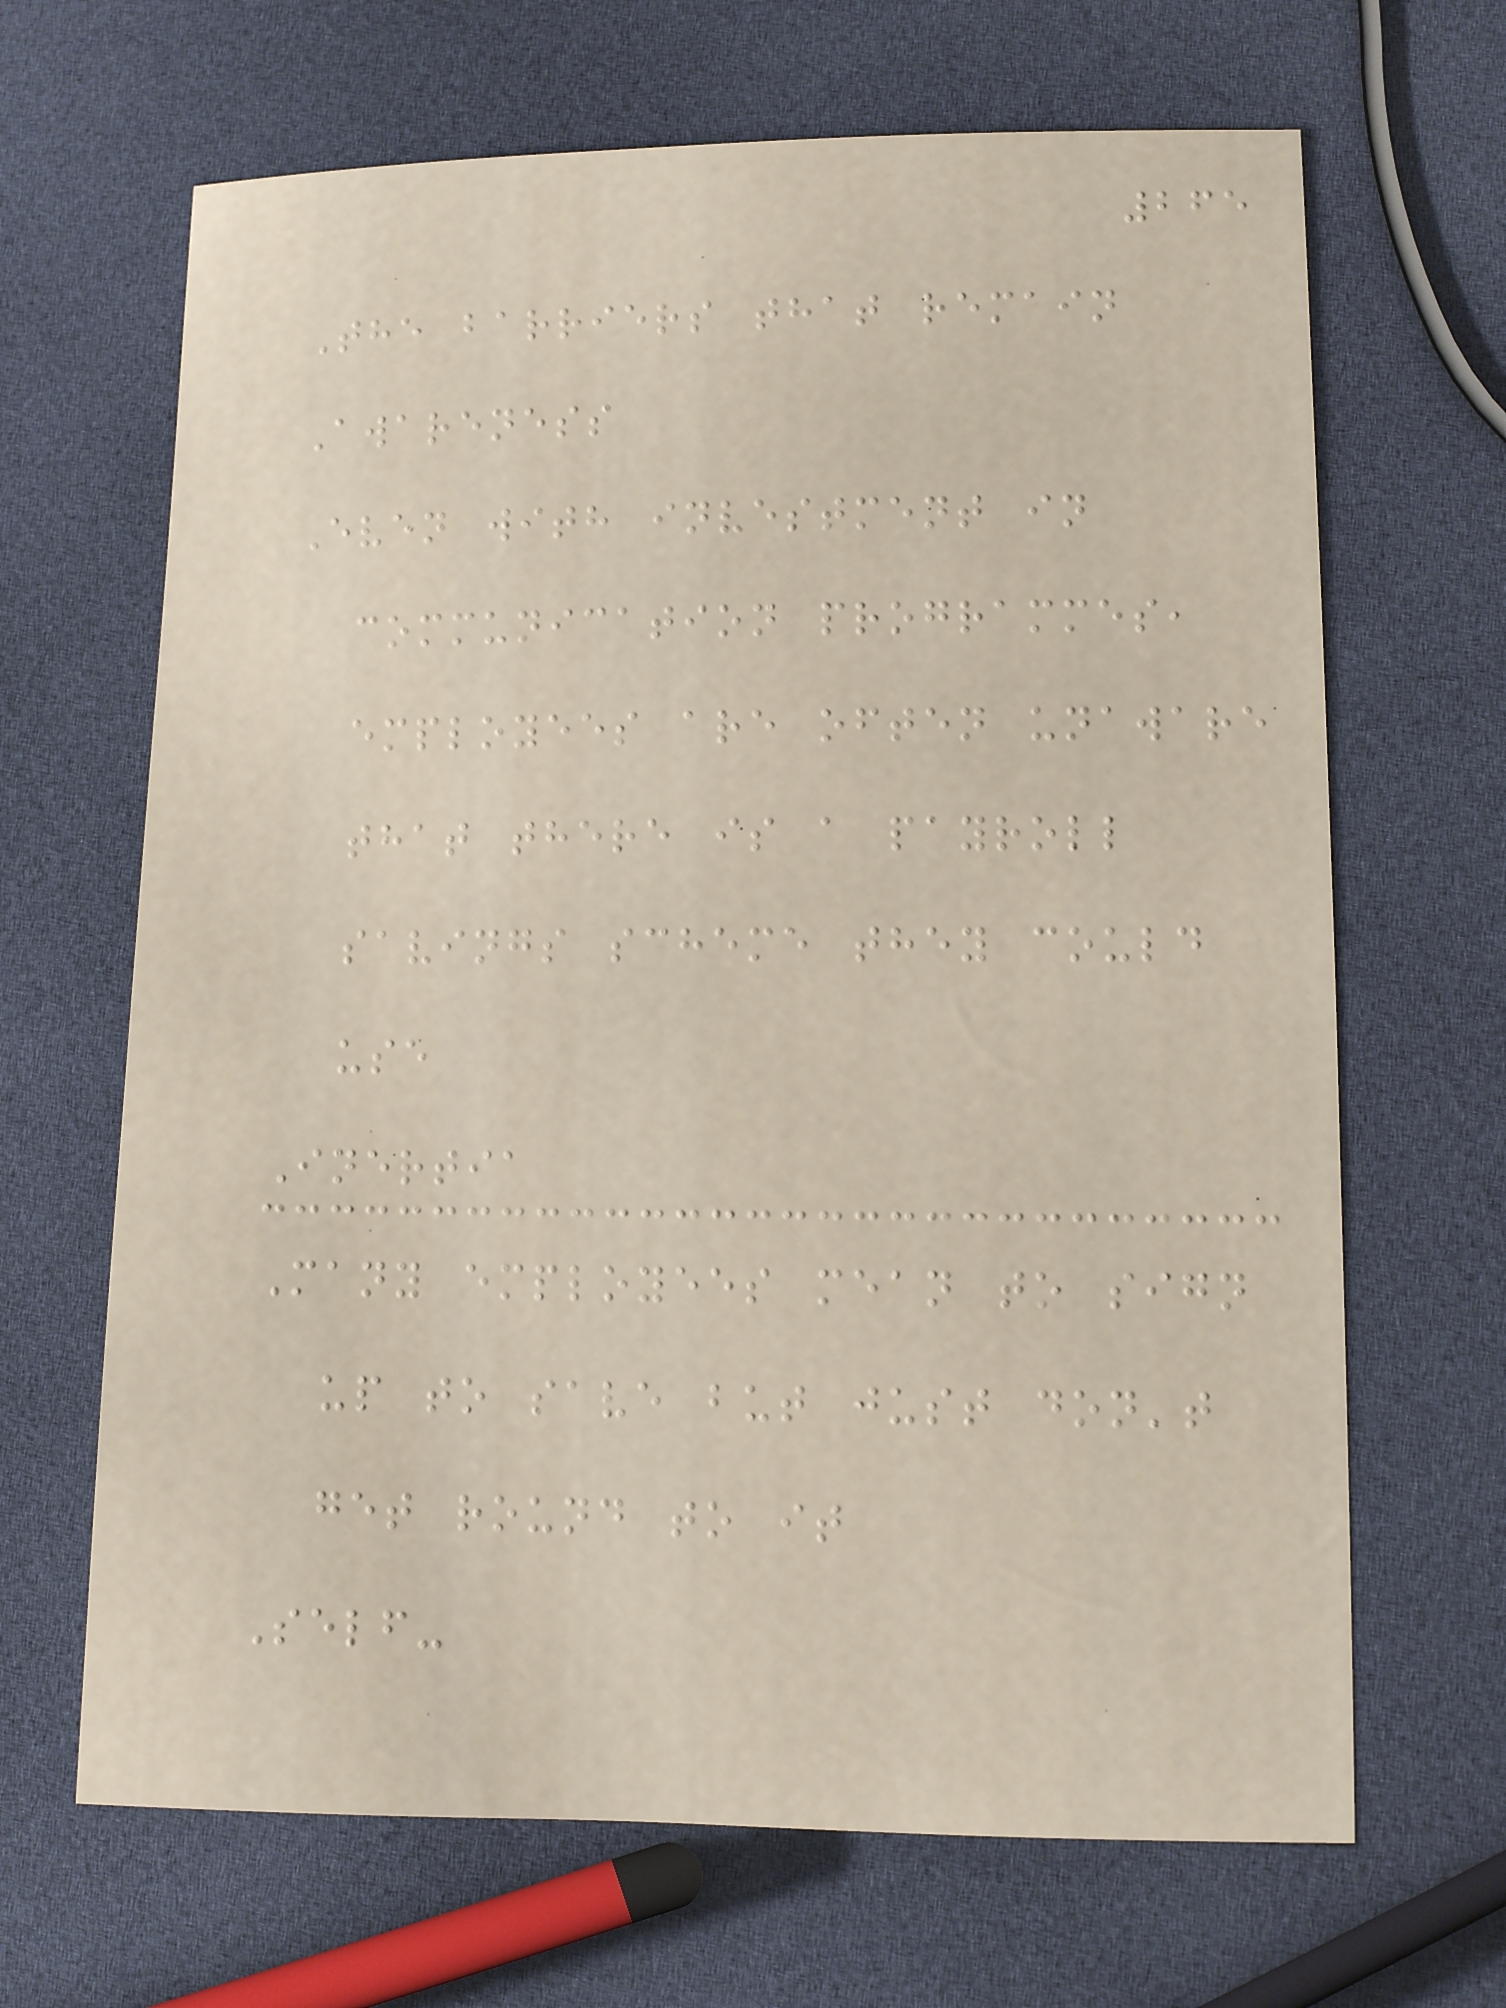265
The barriers that remain
Awareness
Even with investment in
communication programmes,
employees are often unaware
that there is a payroll
savings scheme they could
use
Inertia
Many employees mean to sign
up to save but just don't
get round to it
Self-
